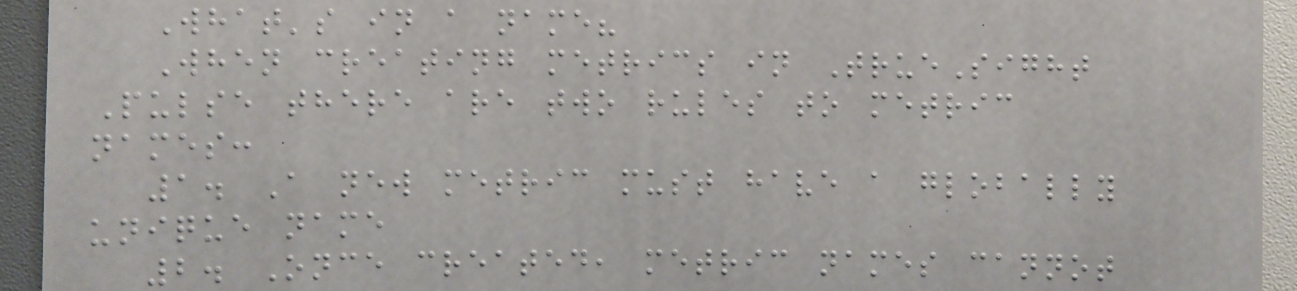What's in a name?
When creating metrics in TrueSight
Pulse there are two rules to metric
names:
1. A new metric must have a globally
unique name
2. Once created, metric names cannot
